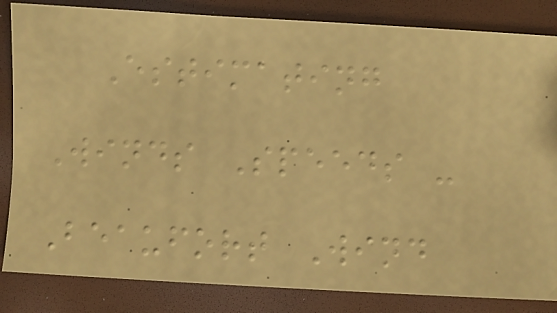Estimating
Winds Speeds -
Beaufort Wind
